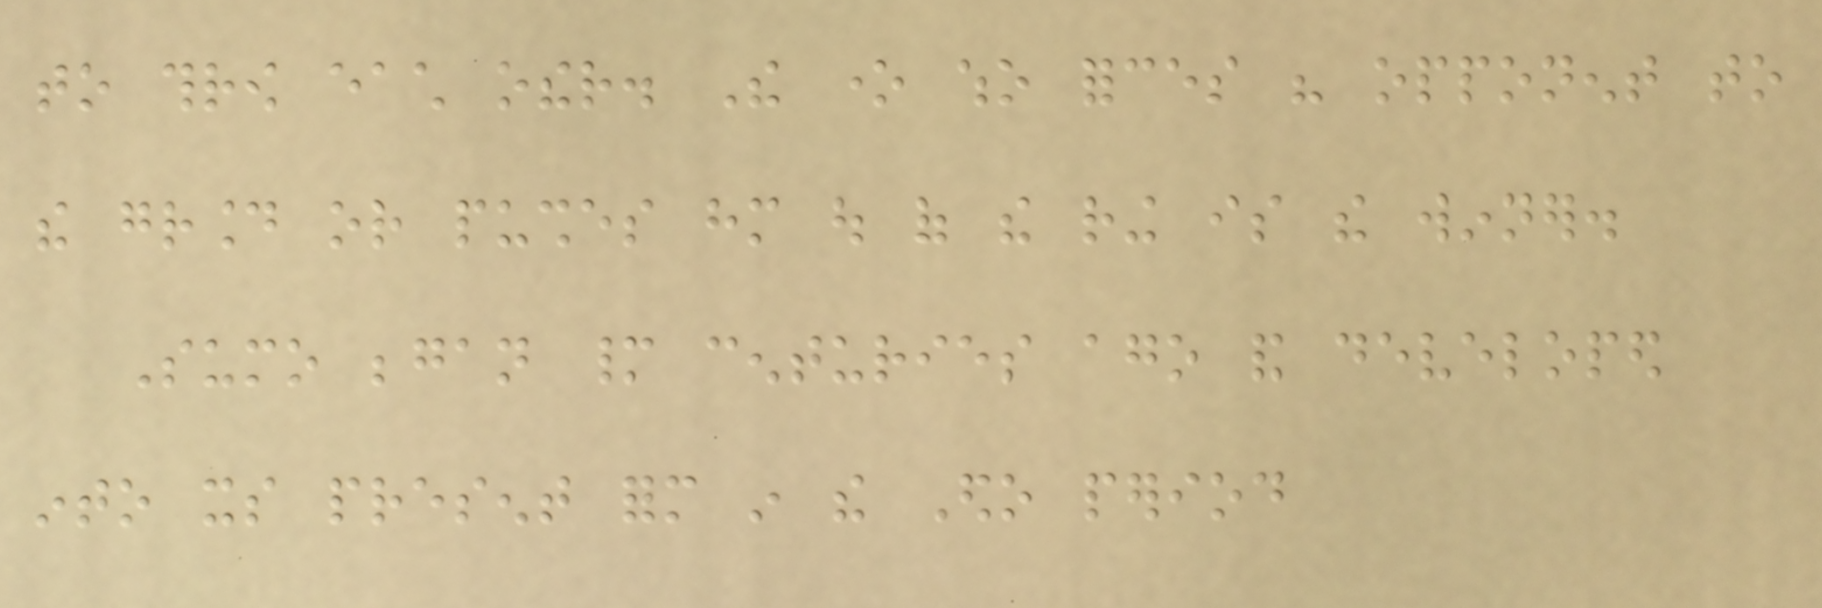to throw each other. The one who forces his opponent to
the ground or pushes him out of the ring is the winner.
Sumo began many centuries ago and developed
into its present form in the Edo period
